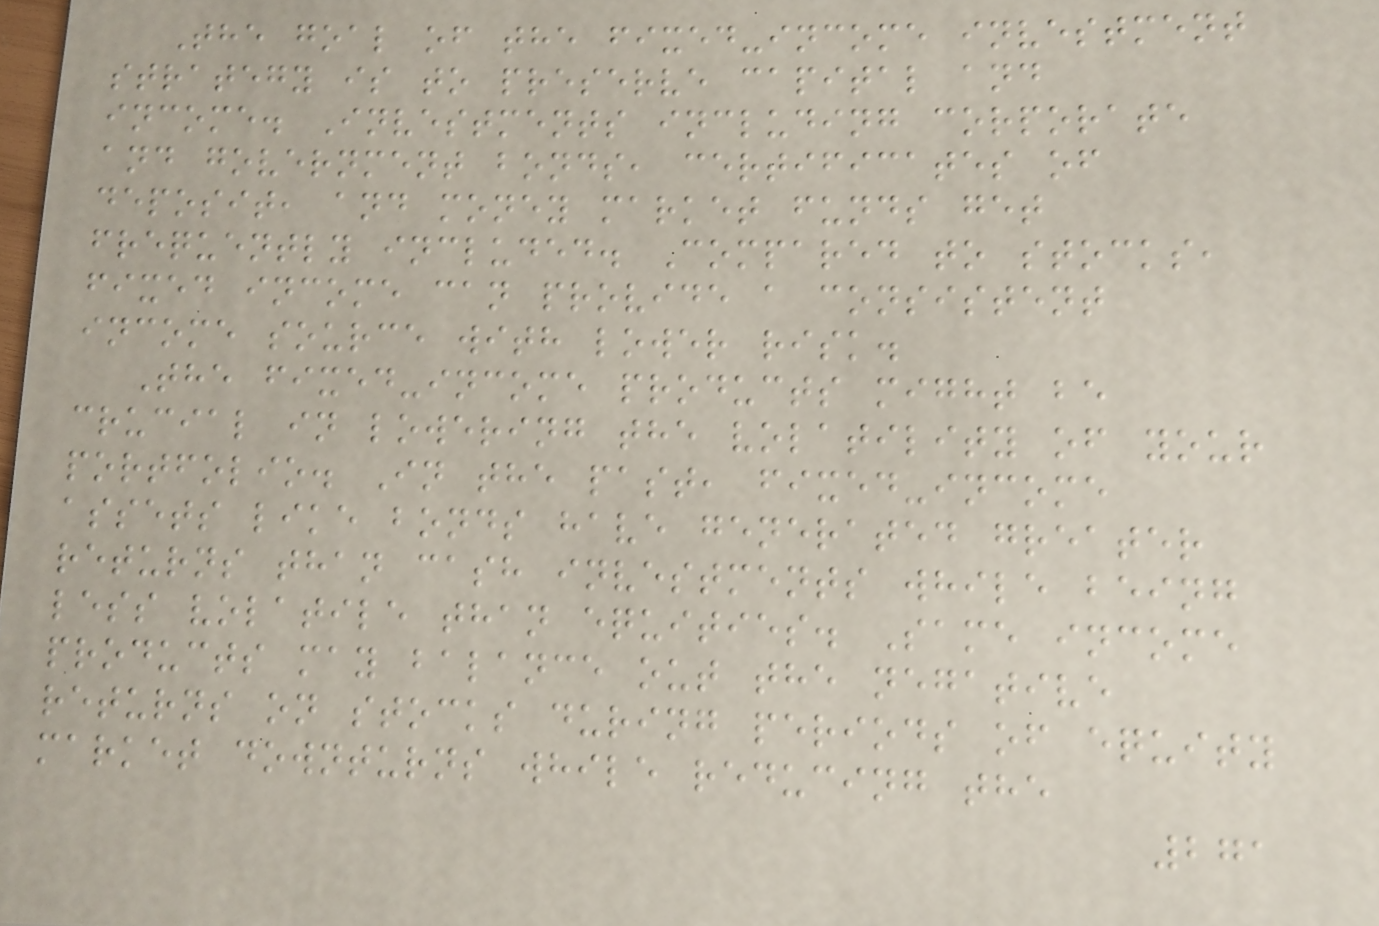The goal of the fixed-income investment
strategy is to preserve capital and
income. Investments including corporate
and government bonds, certificates of
deposit, and money market funds get
frequently included. Compared to stocks,
fixed income can provide a consistent
income source with lower risk.
The fixed-income products might be
crucial in lowering the volatility of your
portfolio. In the past, fixed-income
assets like bonds have generated greater
returns than cash investments while being
less volatile than equities. Same income
products may balance out the negative
returns on stocks during periods of equity
market downturns while reducing the
271
